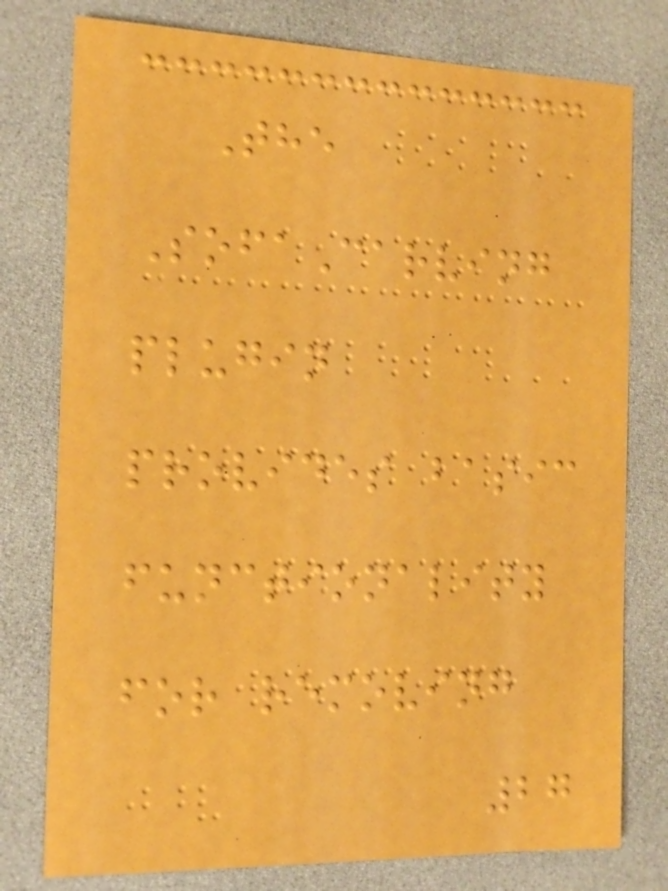The
SofaCarving
plugin
provides basic
functionality
for removing
27
